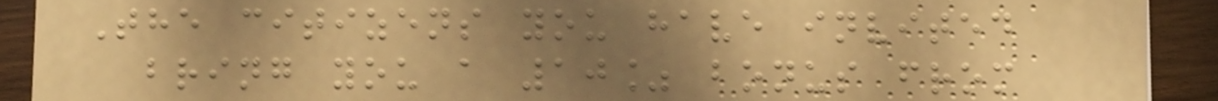The citizens you have invited
bring you a 10% bonus from
